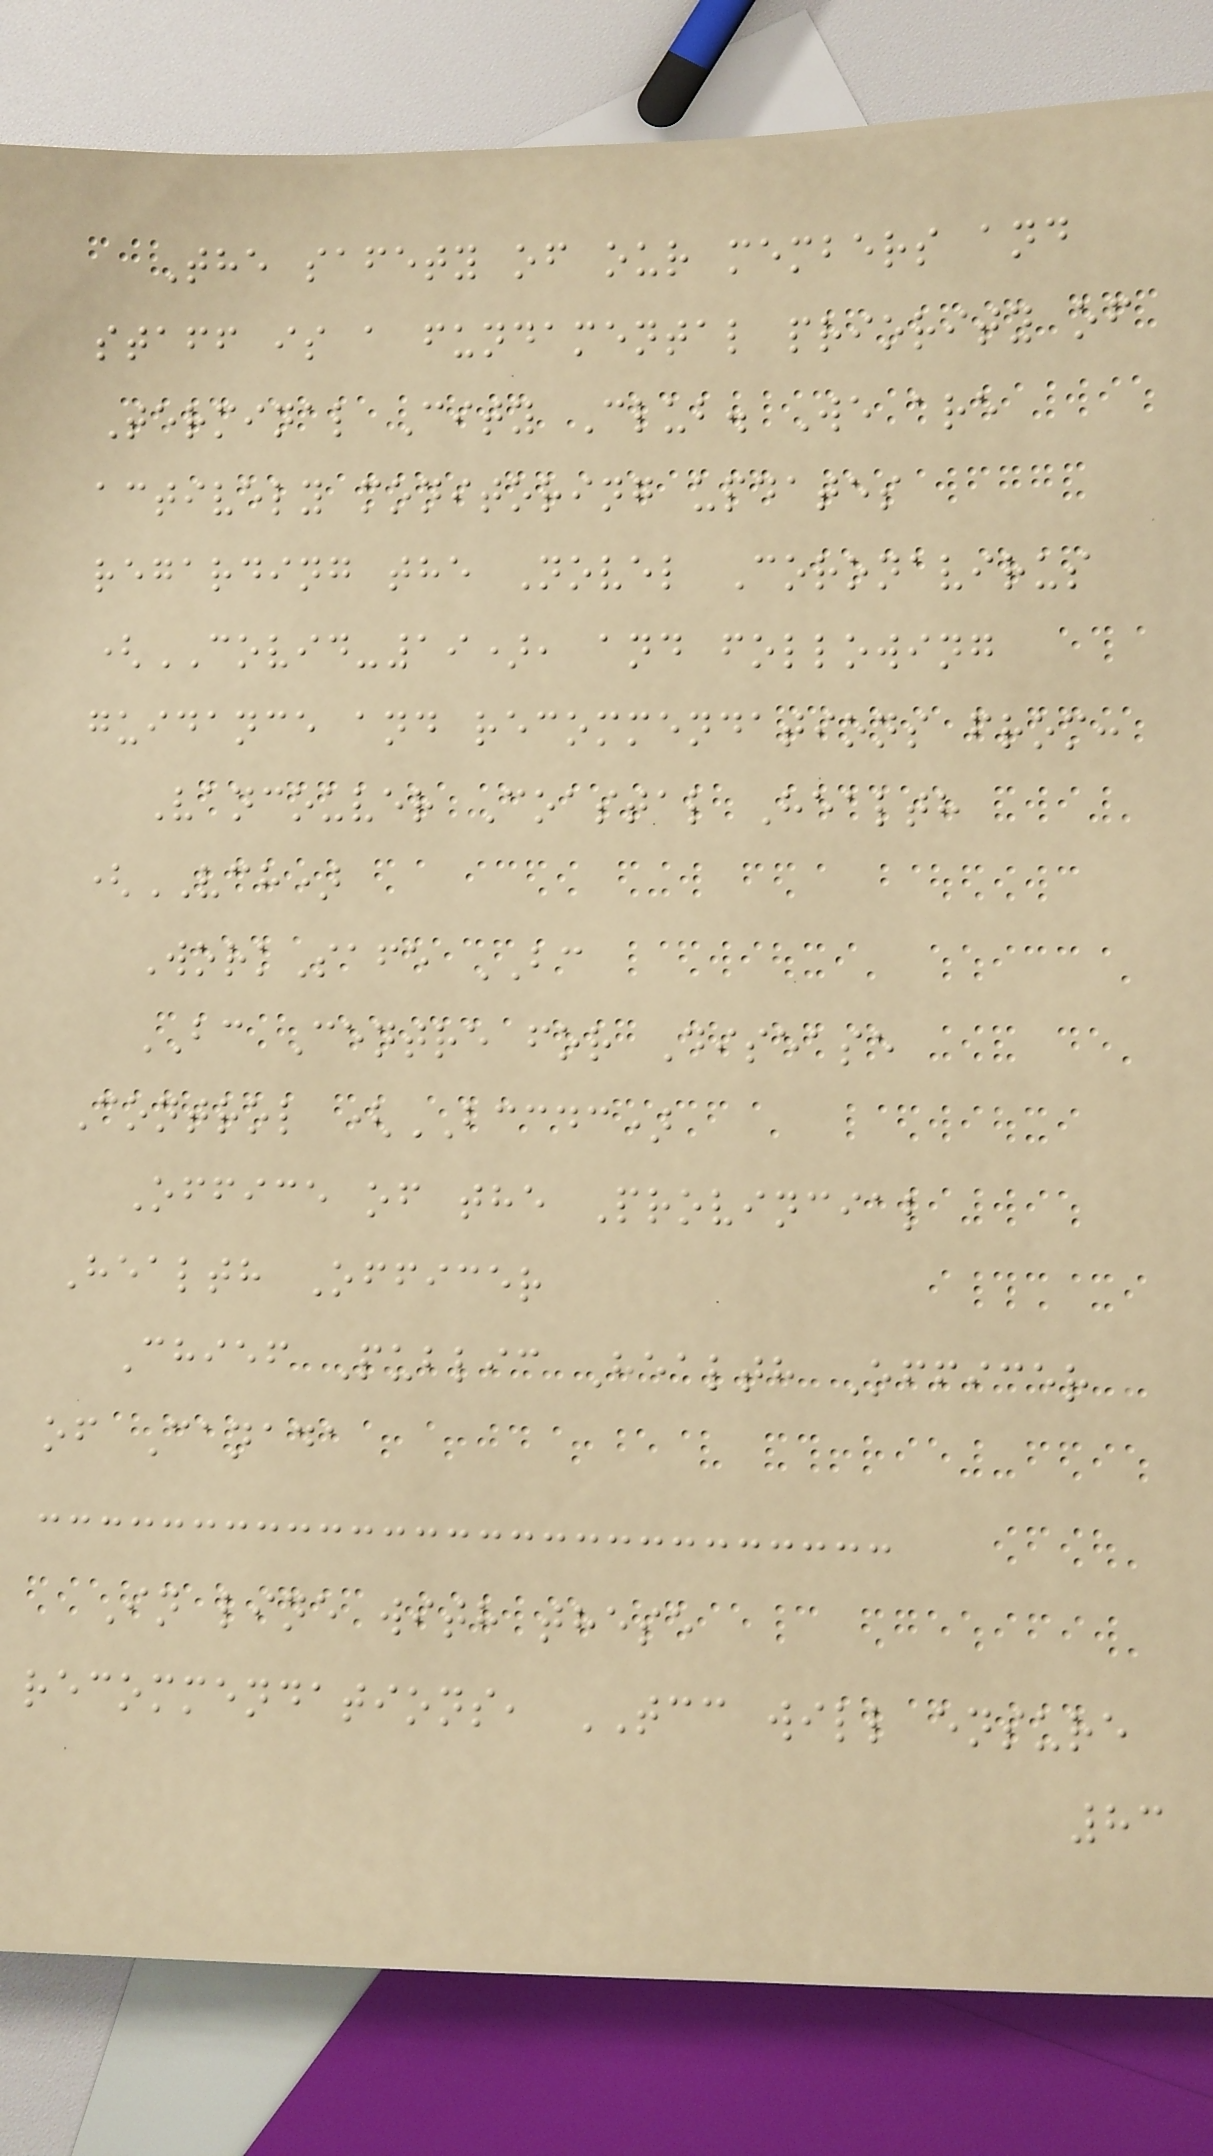The safety of our members and
staff is a fundamental priority of
Terminal City Club. We are
actively monitoring updates
regarding the Novel Coronavirus
(COVID-19), and following
guidance and recommendations from:
Vancouver Coastal Health
(VCH)
WorkSafe BC
BC Centre for Disease
Control (BCCDC)
Office of the Provincial
Health Officer
Chief Public Health Officer
of Canada
In line with these
recommendations, TCC will ensure
83
